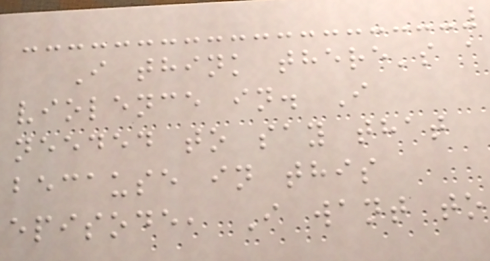I think there's a
violence in. I
needed to say that
because in this
episode, I want to
